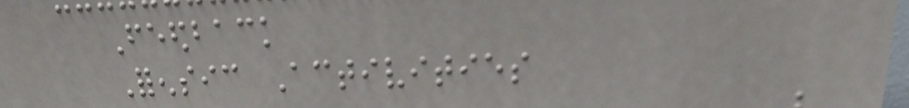Feedback
Forensic Activities
